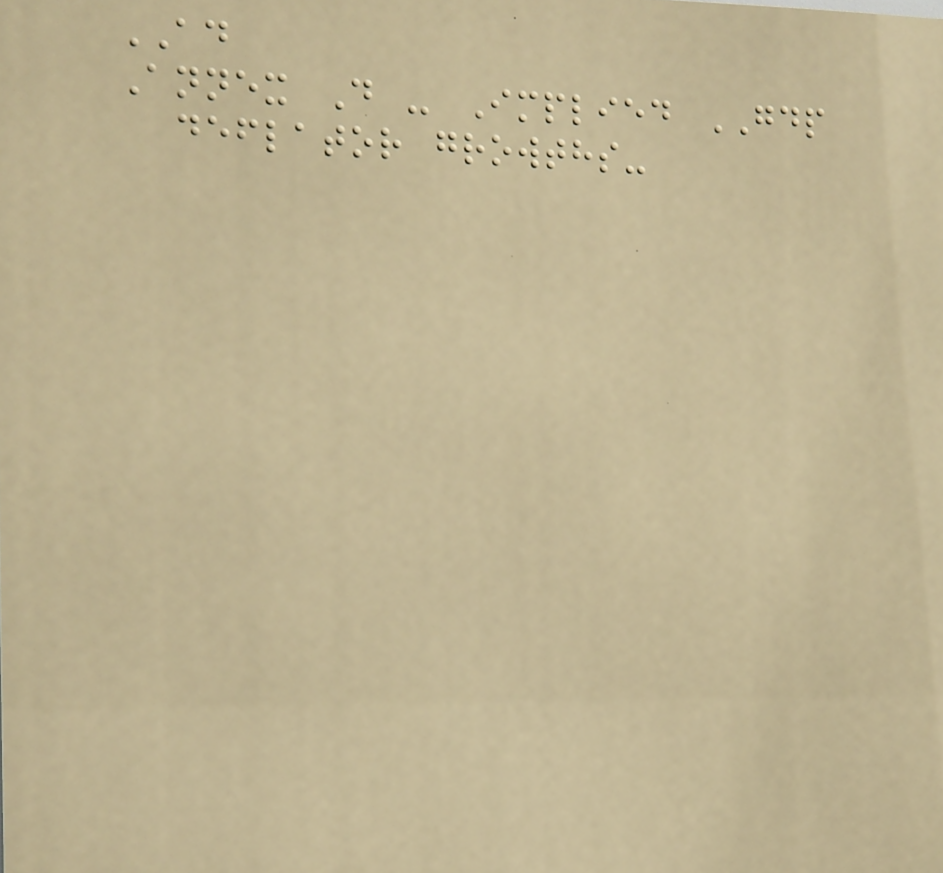AD
Annex D - Implied GDP
deflator growths-
